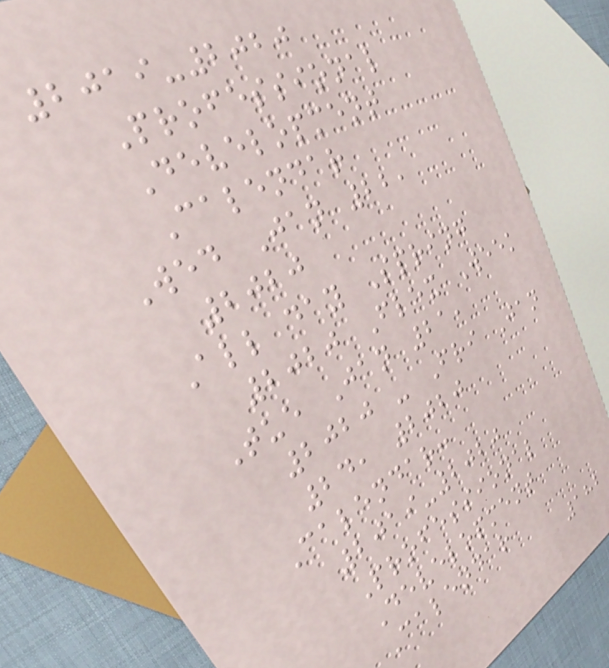2019-2020
Professional
Development
Calendar
Wed Jan 22,
2020
All day Spring
2020 Flex Week
Tue Jan 21,
2020 - Fri Jan
24, 2020
Calendar:
2019-2020
Professional
Development
Calendar
182
